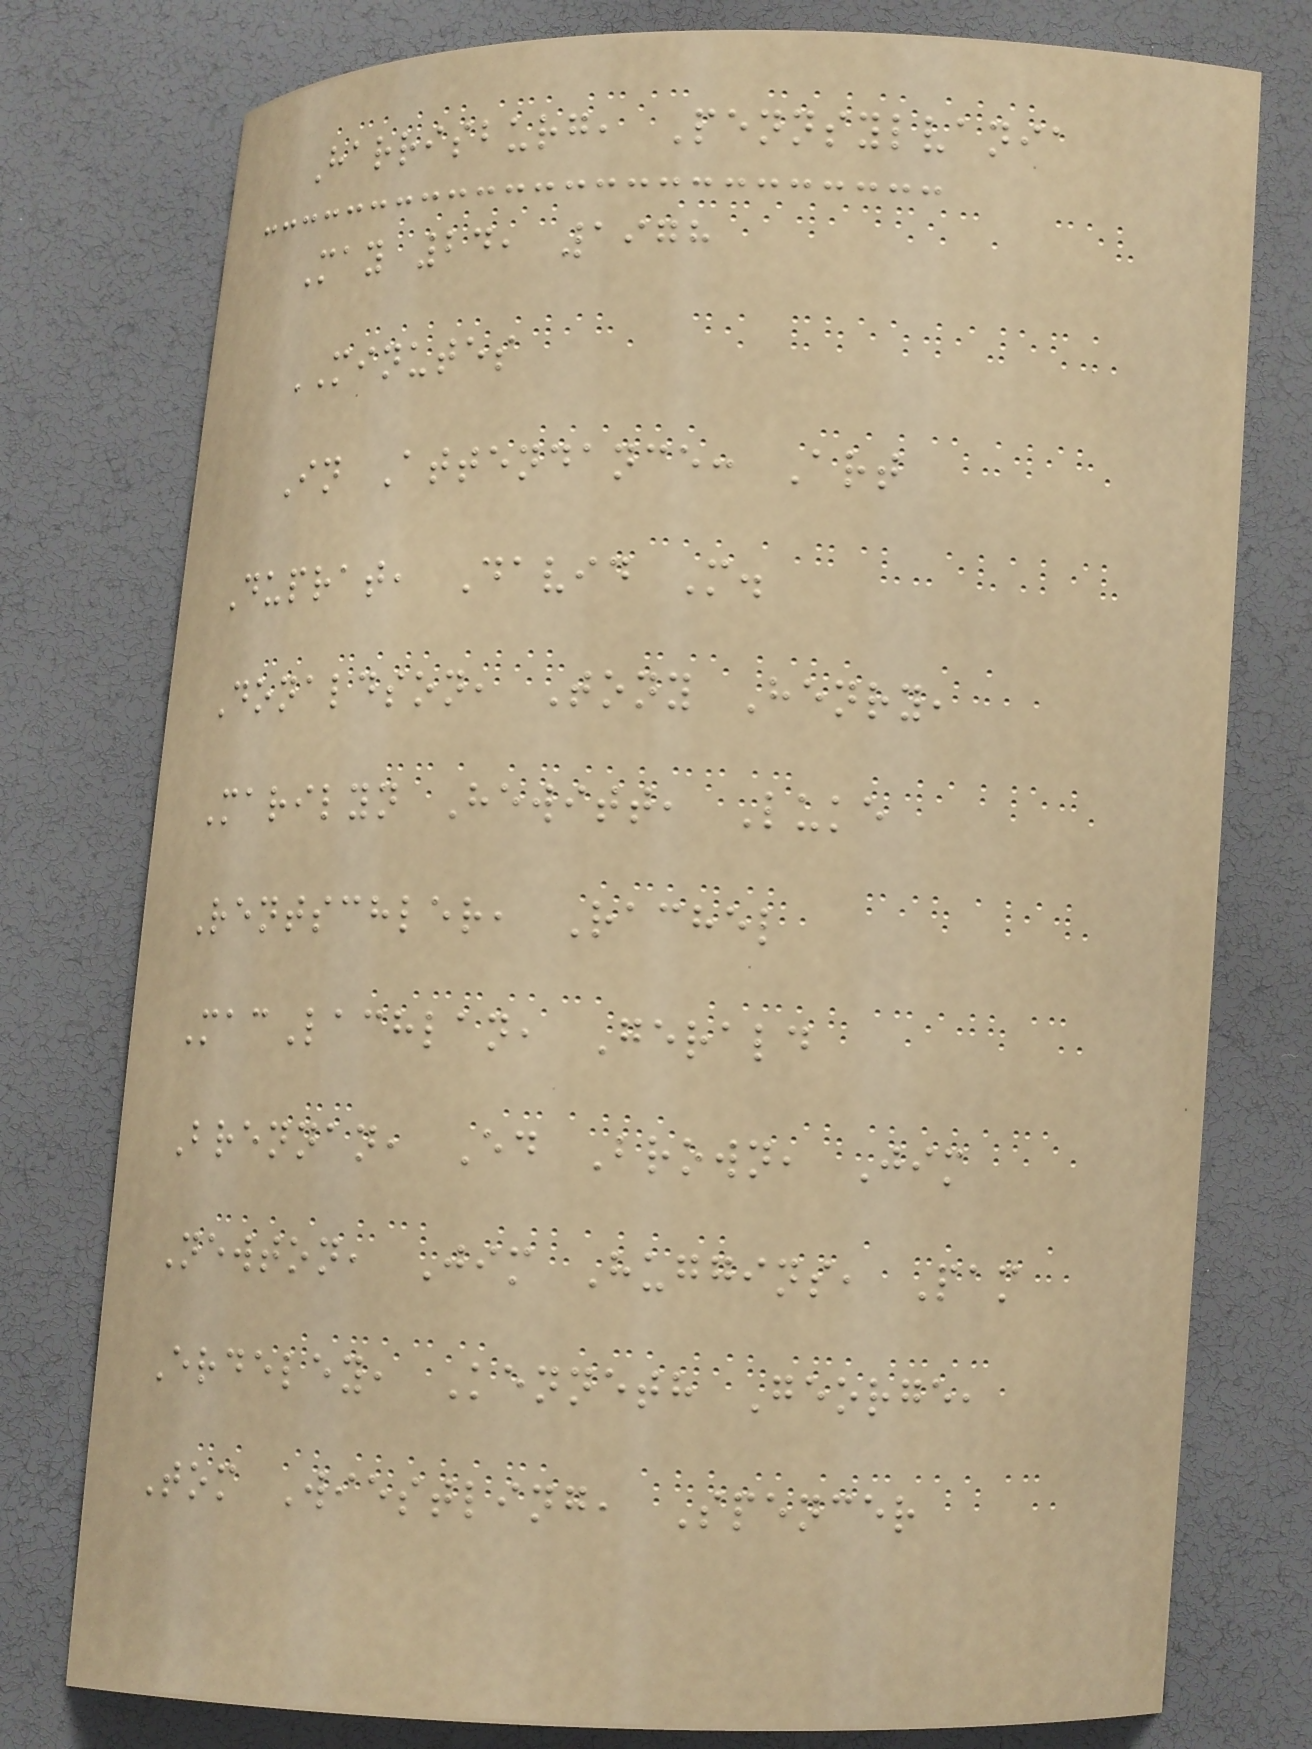Harrisburg, Pennsylvania
May 24, 1978
MINUTES
In Attendance: Art
Duprat, David M.
Donaldson, Tony Henry,
Marilyn Hewitt, Luke
Rentschler, Rachel
MacLachlan, Gerald
Brennan, Ed Brown, Jim
Newton, Jim Huggins, Pam
Erdeley, Kenneth George,
Tom Wiestling, Spencer
